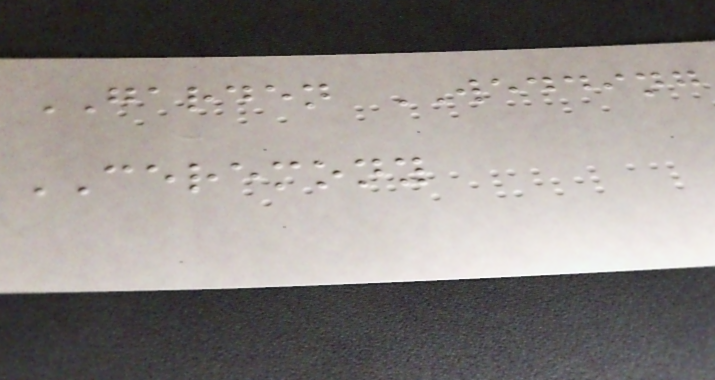GARDEN WEDDING
CEREMONY
